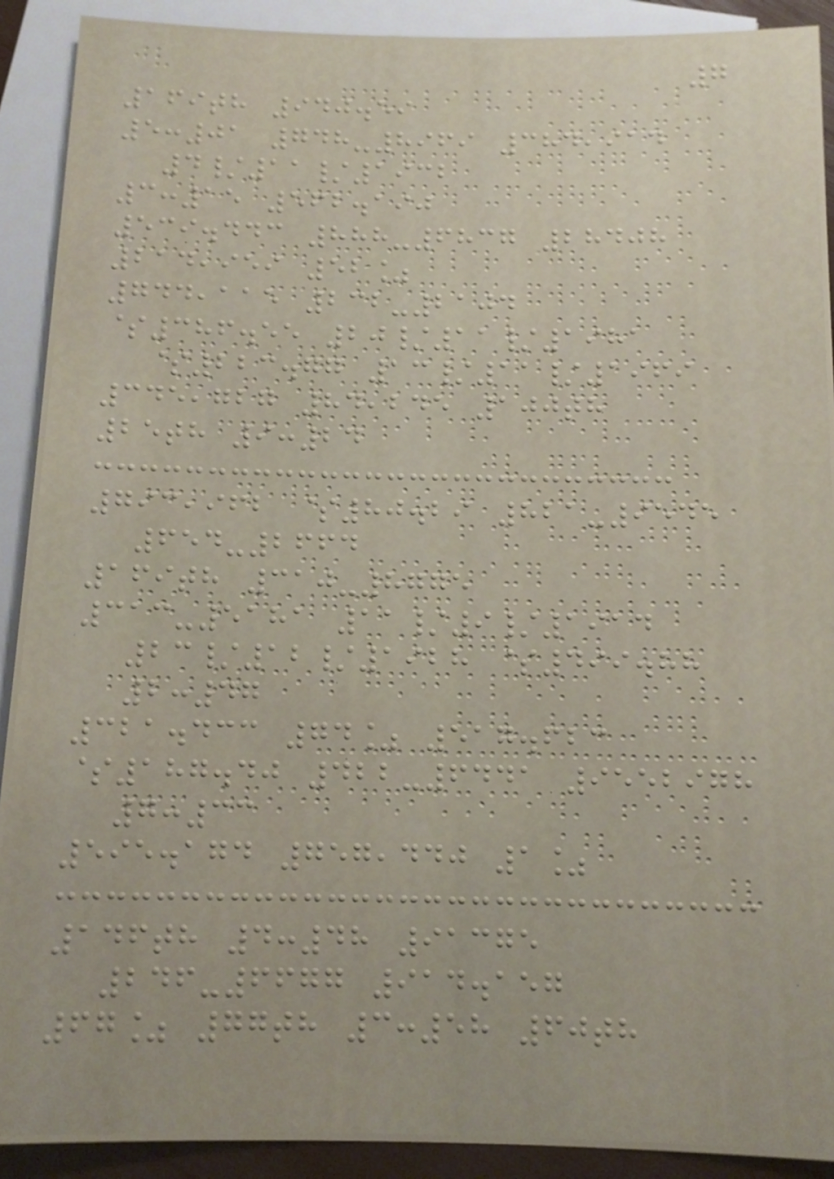7
169th 940.59
5:01 748-8969 384,914
4/11/1932
3:15 562.190
539.443 888-6837 28408
214,959 52%
744,115 232-2104
$386.55 20/11/1981
$223.77 13/11/1969
345,727 84,245 100th
25th 9:24
793,962 $80.29 821-9545
654-2664
169th 310-8775
313-5181 11/9/1914
23/12/1928 $499.88
2:47
321.433 74% 517.623
$187.40 422-6441 9552978
7:33
595.174 757,440 1%
146th 4:48 91375
246-6677 914.157
67% 77th 3:58 60th
